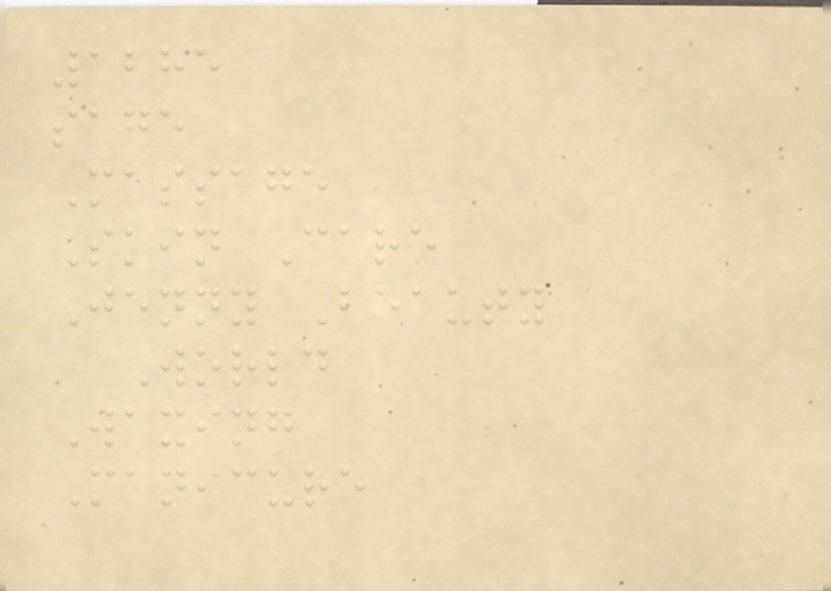1285
sage
Massage
Skin Care
Jenny Beauty
World
Waxing
Manicure
